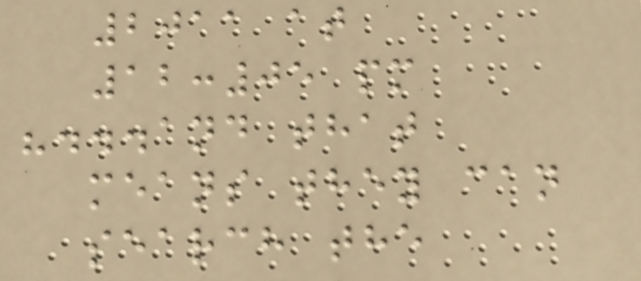2011 at
12:05 pm
"...and that
means they can
search the
